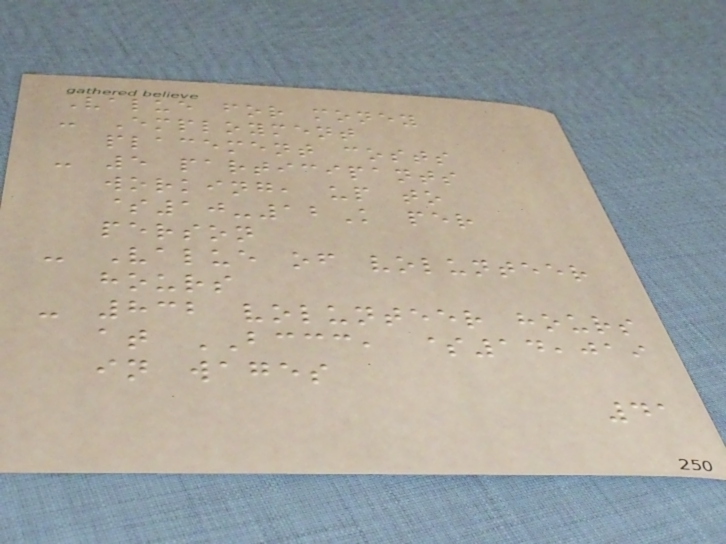Value for money
- Employment
placement costs
- 5 participants
working, up to
$10-12K per
person
- Value of volunteer
hours
- 832 volunteer hours
at BCCC, $14,019
in wages
41
